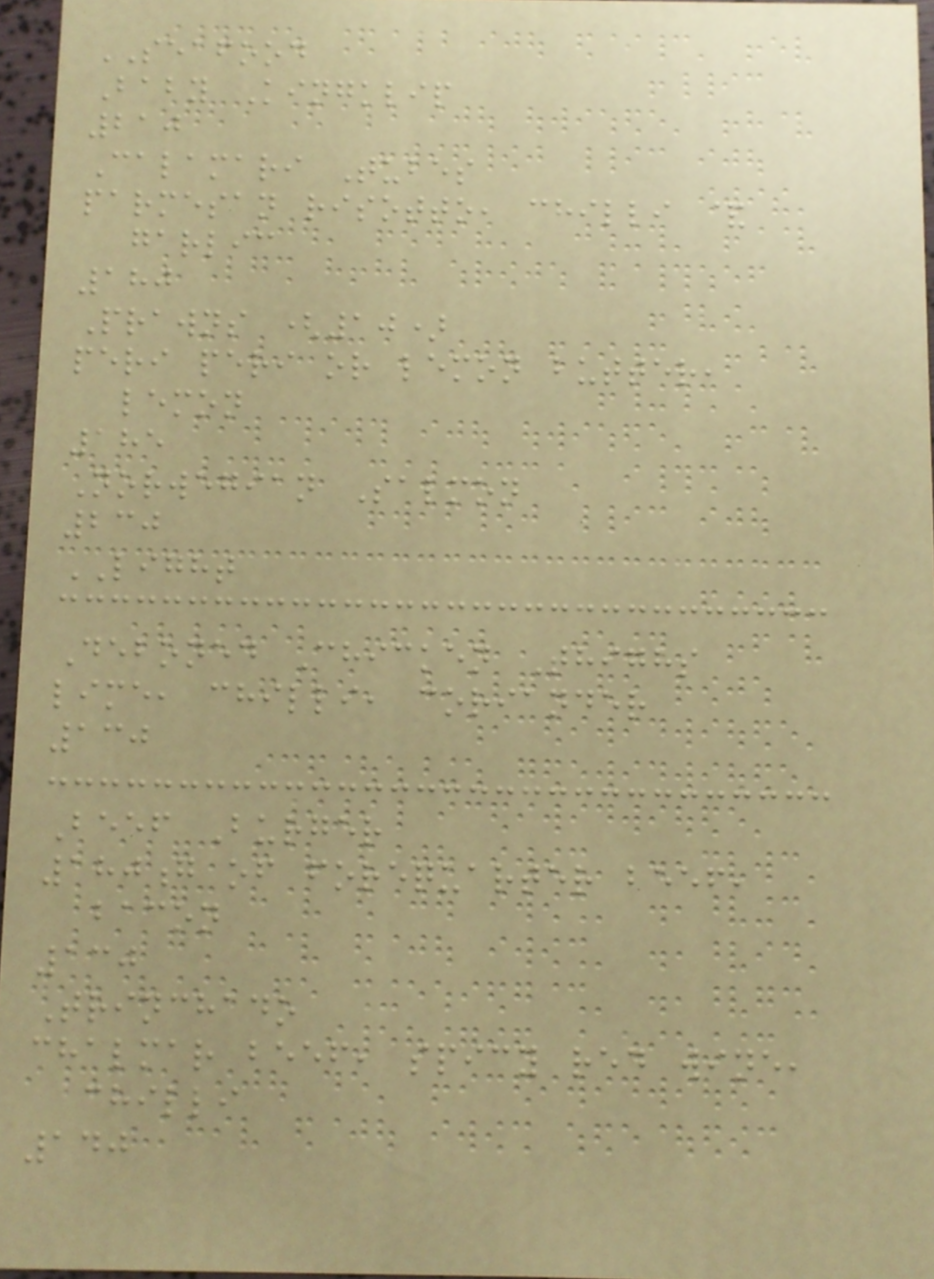SEAFOOD
Baby Kingklip
210
Calamari Tubes
parmesan risotto, chilli &
garlic
180
Prawns (10)
peri peri or lemon butter,
lemon
185
Norwegian Salmon
230
LIGHT
Deboned Chicken Thighs
lime, chilli, coriander
130
Beef Burger
180g of forequarter beef,
bacon
130
Trinchado
chalmar beef, spicy red wine,
chilli
140
